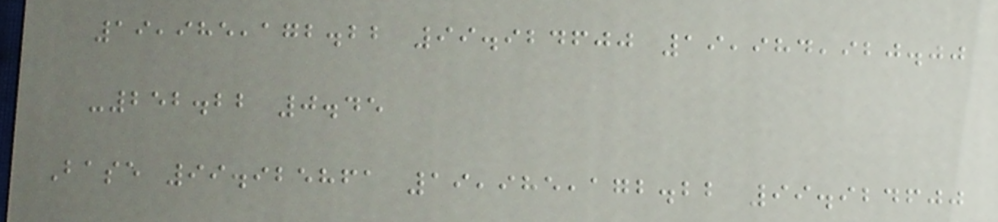19,985,172.22 99.924600 19,984,920.00
-252.22 0.45
Base 99.925861 19,985,172.22 99.924600
